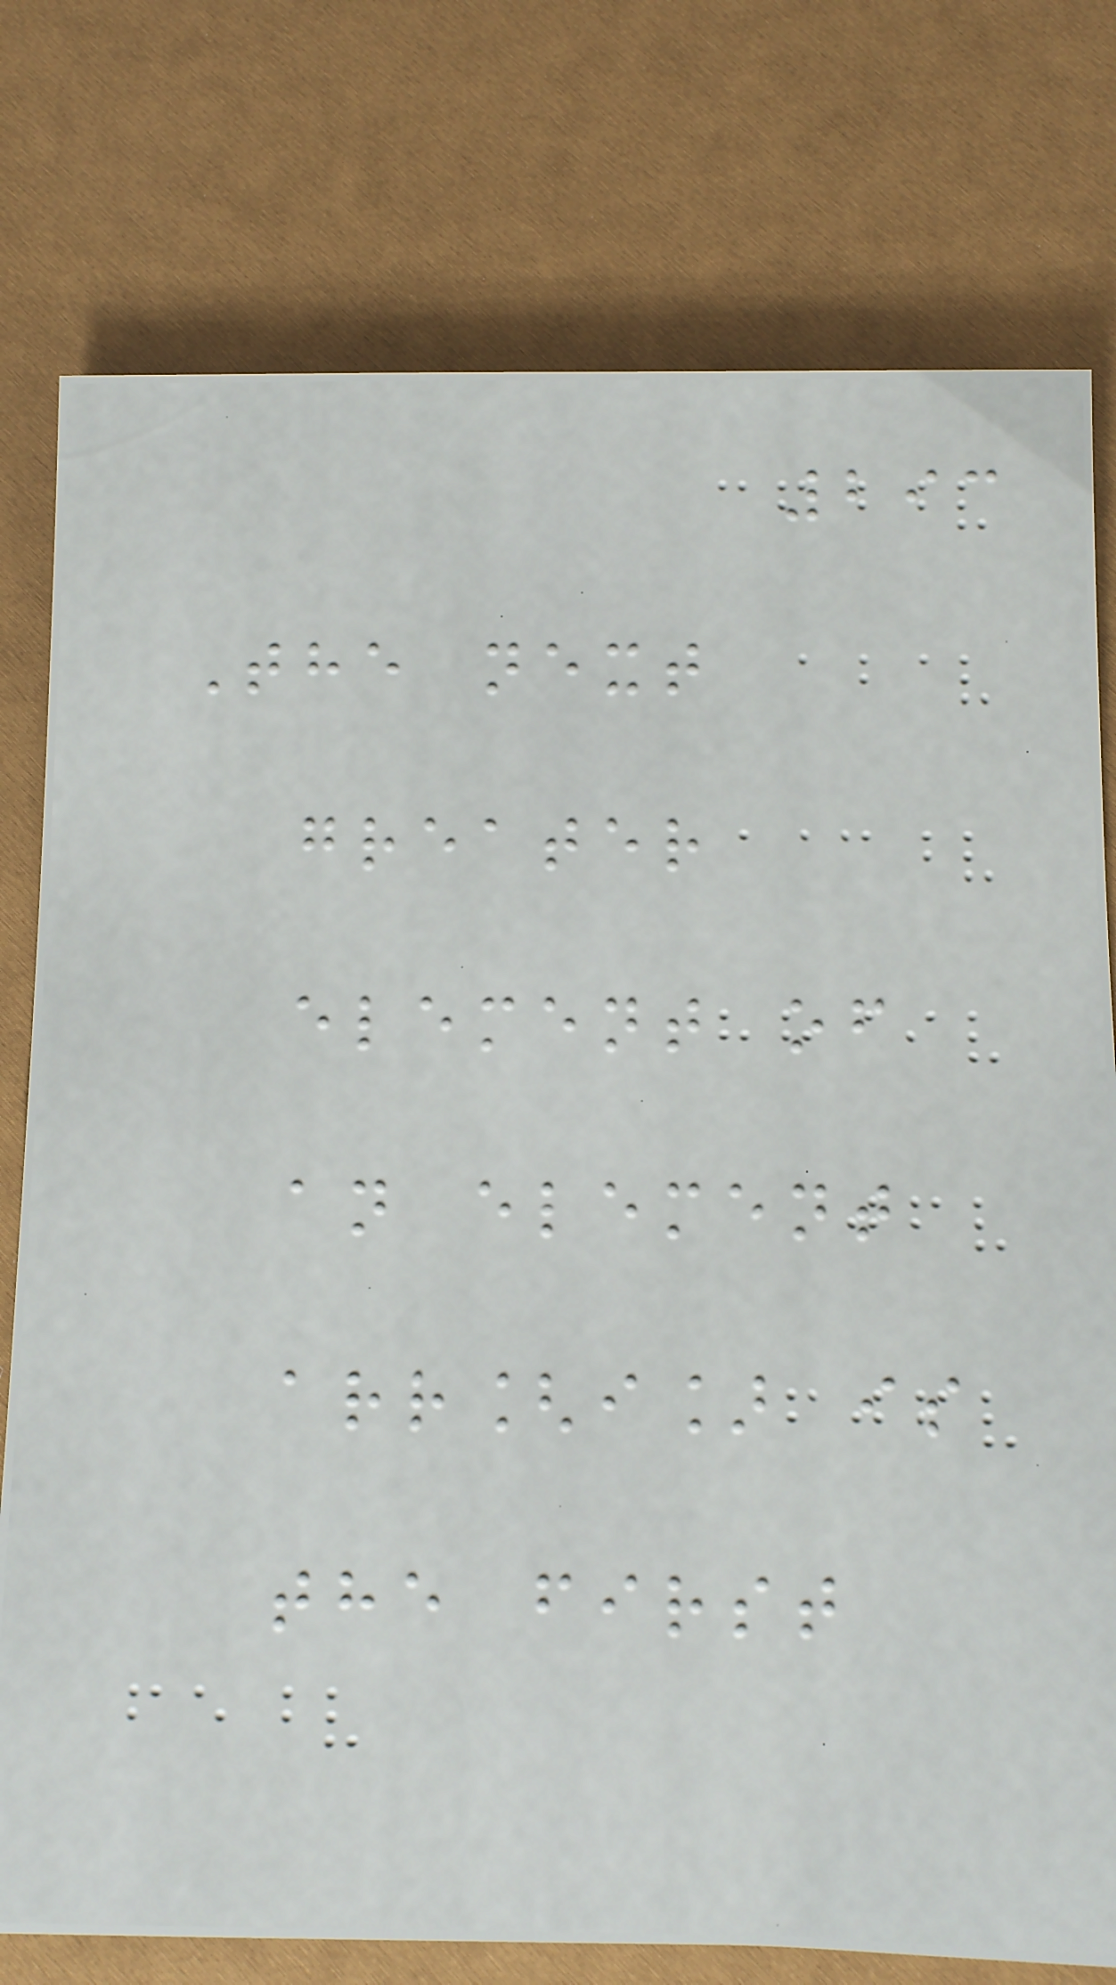293
The next
greater
element of
an element
arr[i] is
the first
